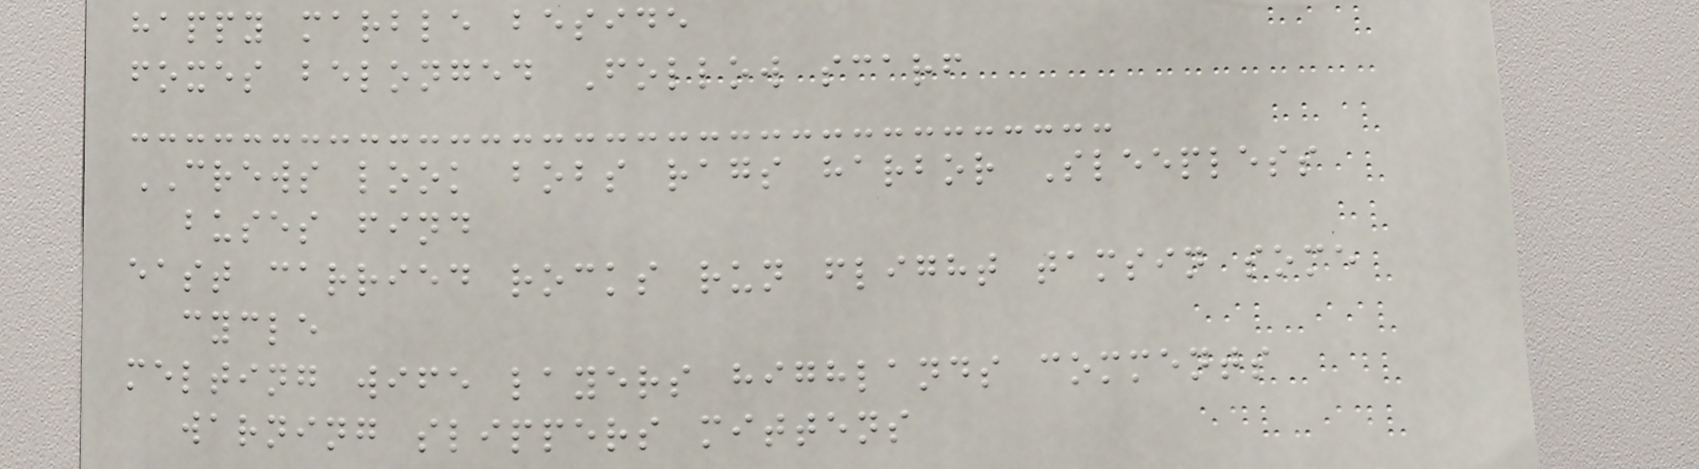happy marble beside
foxes belonged Follow scarf
CREWS look bobs rags harbor Sleepless
buses find
east carried rocks run flight tamsin some
cycle
melting wife layers highlands comments
warning slippers mittens
